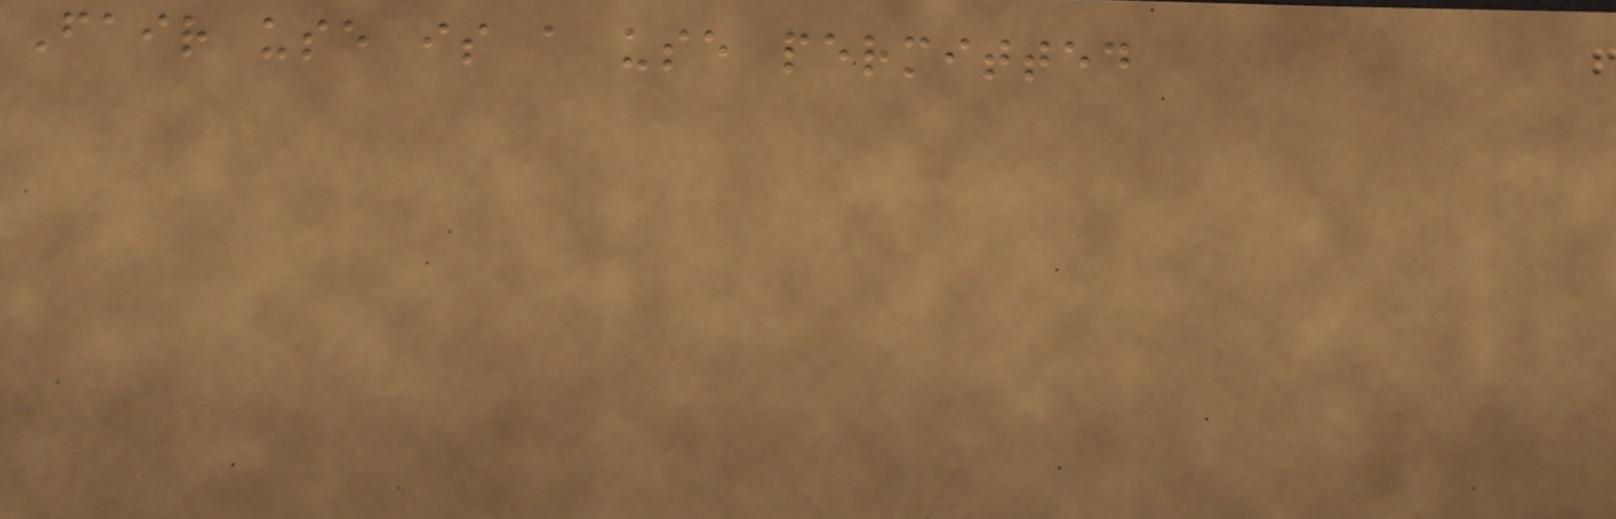Fair use is a use permitted
